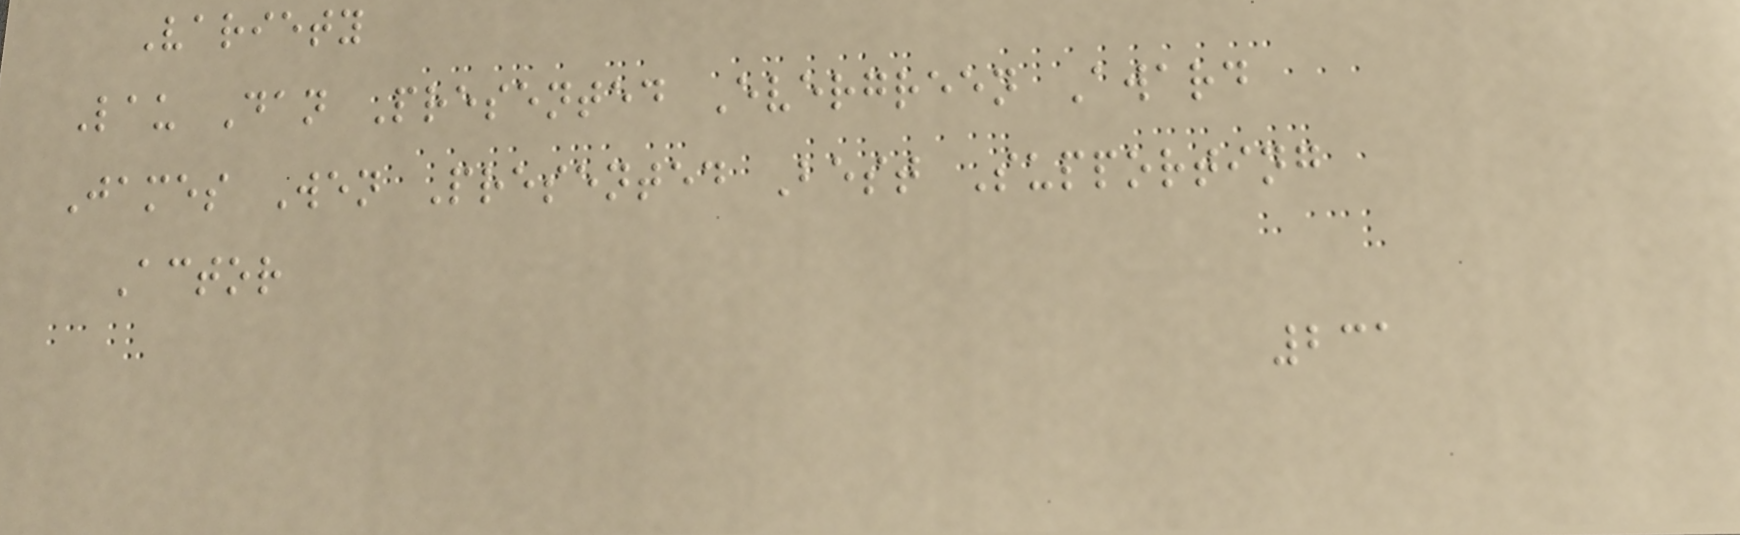Variety
Lau Dan Presented Evergreen Award
James Wen Presented Best Supporting
Actor
231
